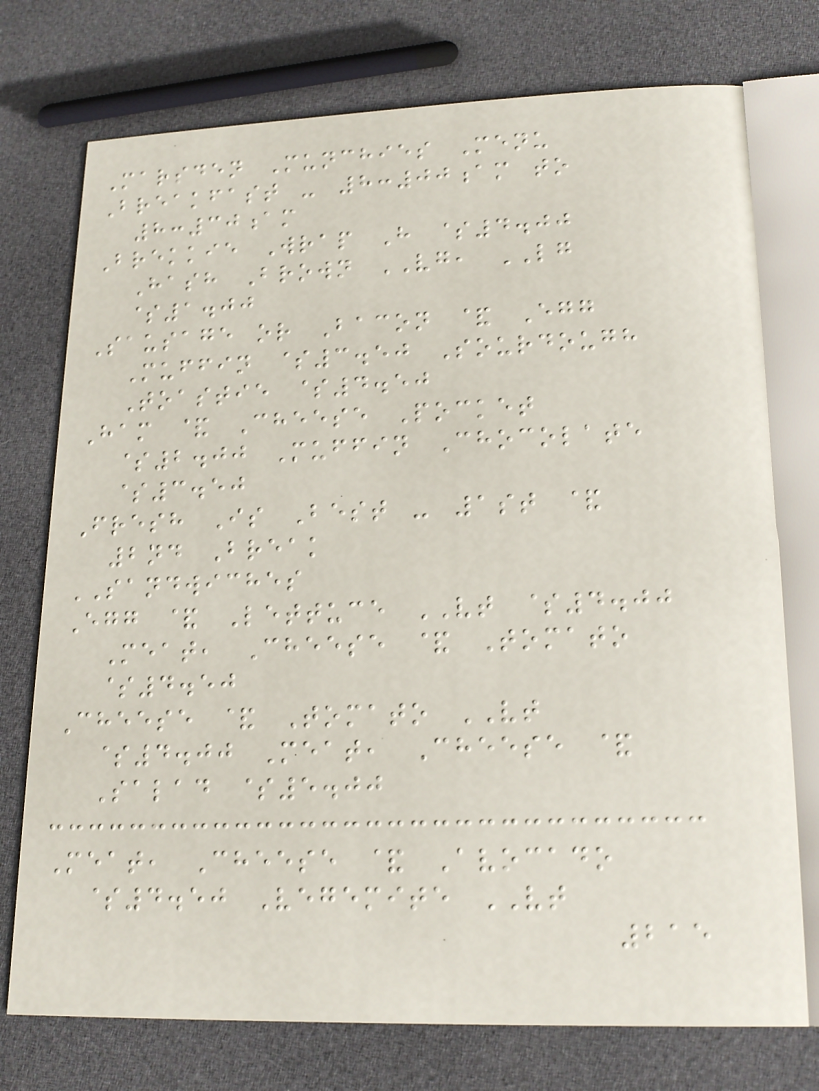Marsden Munchies Menu
Breakfast - 8:00am to
8:30am
Brekkie Wrap H $4.00
Hash Brown VG, LG
$1.00
Sausage or Bacon & Egg
Muffin $3.50 Sourdough
Toastie $4.50
Ham & Cheese Pocket
$2.00 Muffin Chocolate
$3.50
Fresh Is Best - 1st &
2nd Break
SANDWICHES
Egg & Lettuce VT $4.00
Meat, Cheese & Tomato
$4.50
Cheese & Tomato VT
$4.00 Meat, Cheese &
Salad $5.00
Meat, Cheese & Avocado
$4.50 Vegemite VT
215
